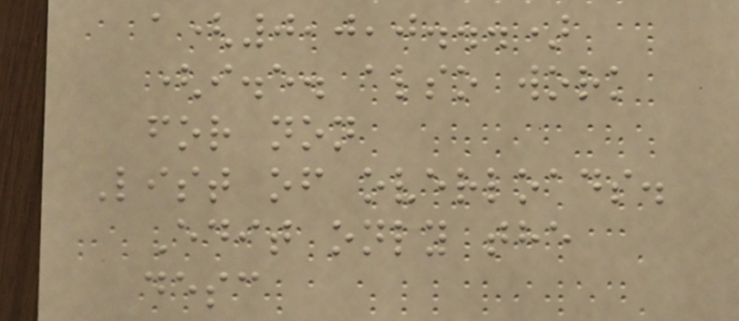a(0,0,0...)
(i.e. also work
for non
List of overloads.
Edit only the
desc
